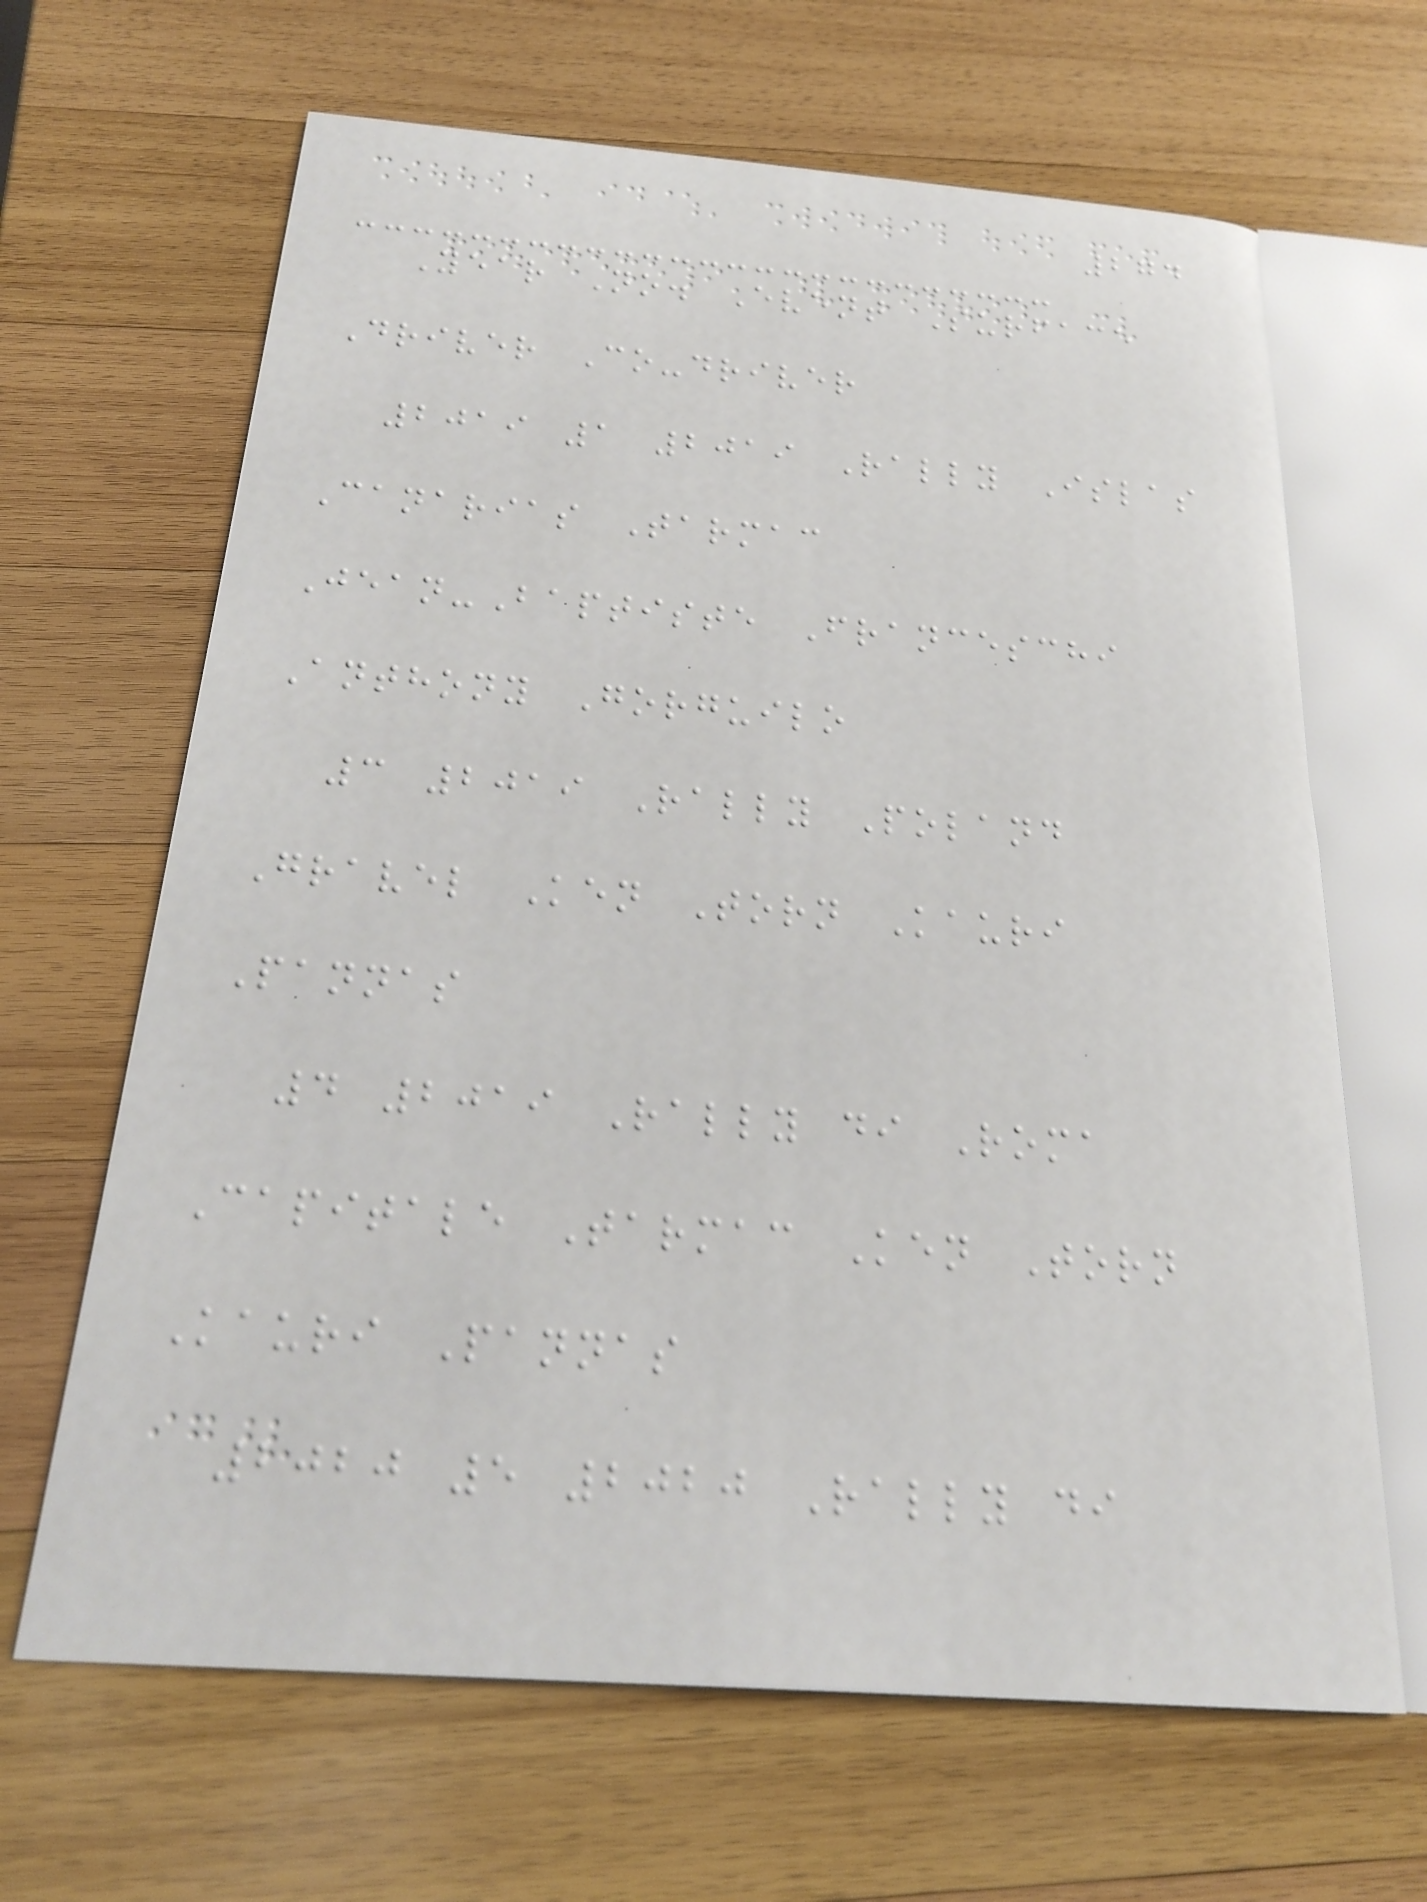274
Year No. Event Surface
Driver Co-driver
2019 1 2019 Rally Islas
Canarias Tarmac
Jean-Baptiste Franceschi
Anthony Gorguilo
3 2019 Rally Poland
Gravel Ken Torn Kauri
Pannas
4 2019 Rally di Roma
Capitale Tarmac Ken Torn
Kauri Pannas
2020 5 2020 Rally di
